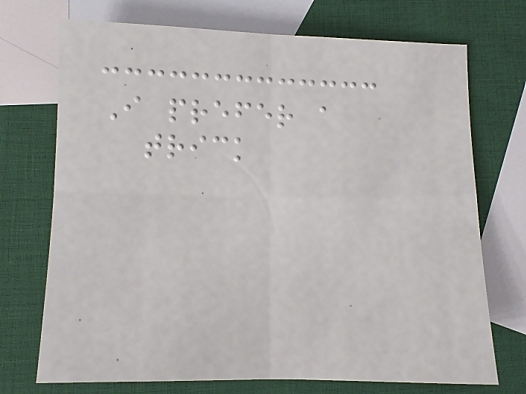I prefer a
trick
